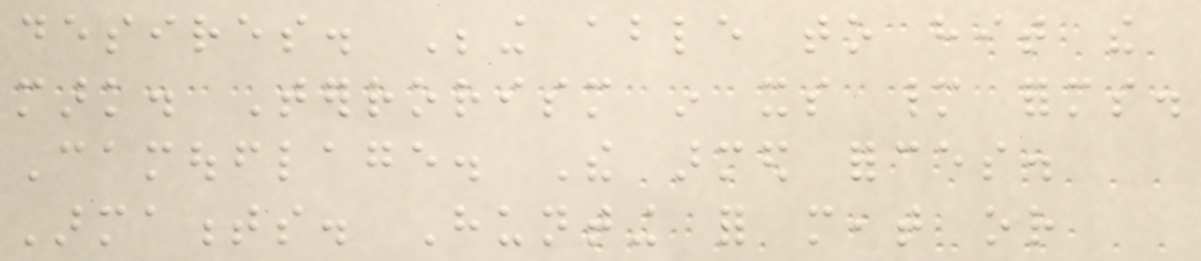desires. Being able to hit the
mark. Terrorism in its many forms.
Camouflage. The armed forces.
Armaments. Hunting for meat or
